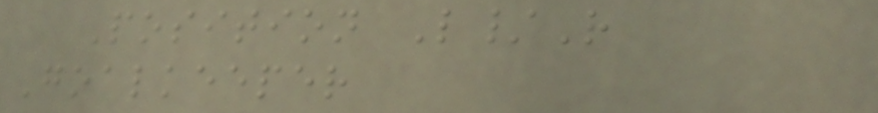Position L/R
Goalkeeper
